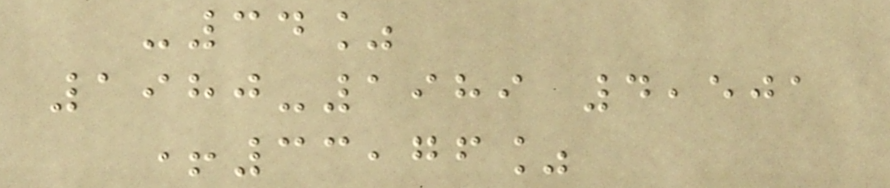-34%
1980-1989 4,501
+33,76%
